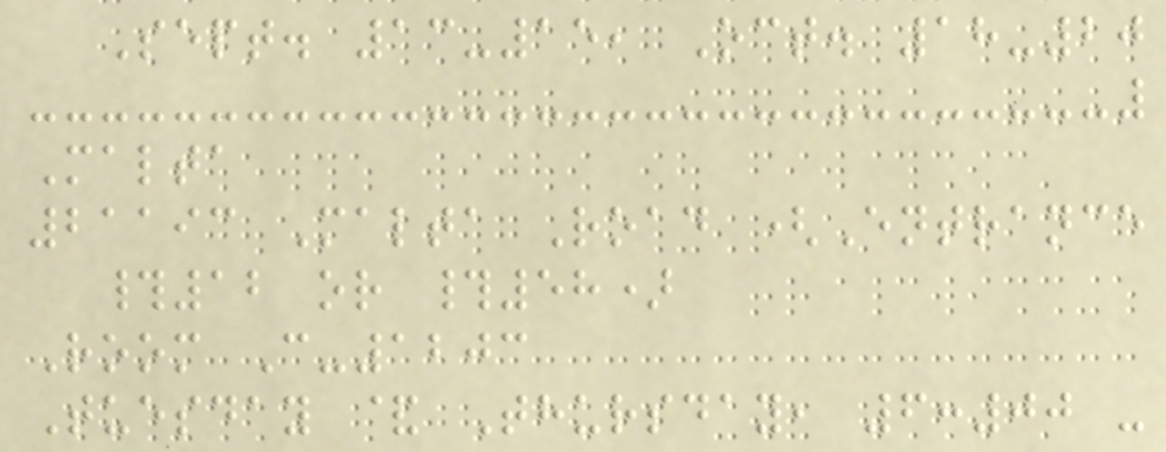Sept. 13-15, Oct. 18-20
Malta
21193 Malta Road (Entrance
#12 or #58)
Room C-1203
Tuesday & Thursday, 6:00 -
